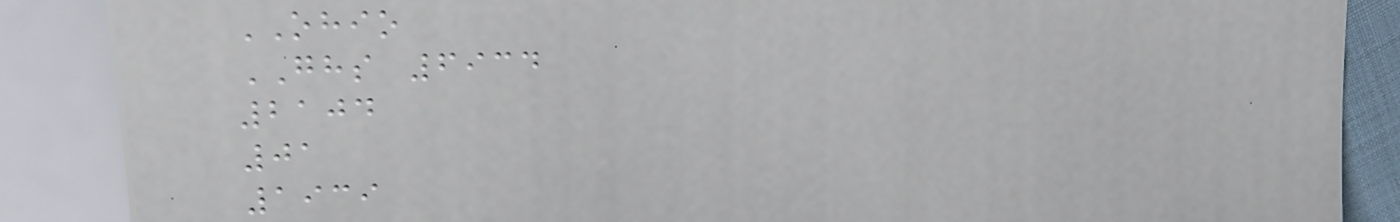OHIO
GHS 6934
2104
01
1939
